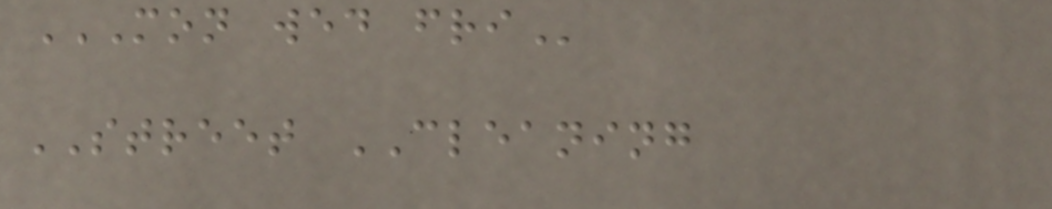MON WED FRI
STREET CLEANING
